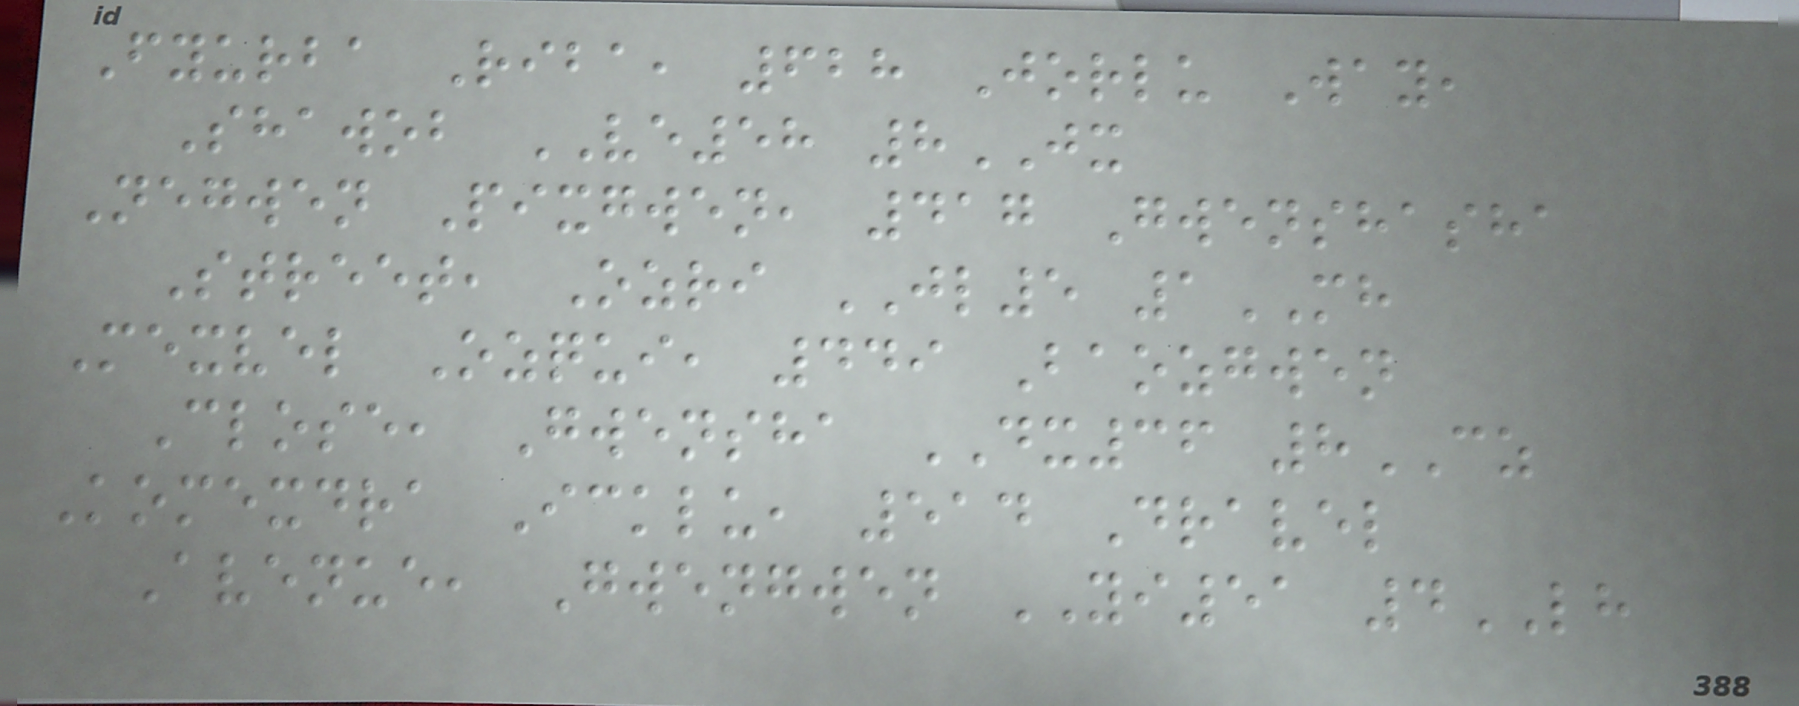Fyurba Riba, 628 Jorlu Way,
Shawob VE58 8JX
Negwen Pixgwen, 417 Gwenshasha
Street, Ozri JL5 1MH
Mexvel Ozqui, 449 Baozgwen
Close, Gwensha DX36 8CZ
Komexdra Icklu, 514 Dravel
Avenue, Gwengwen YI51 4LH
